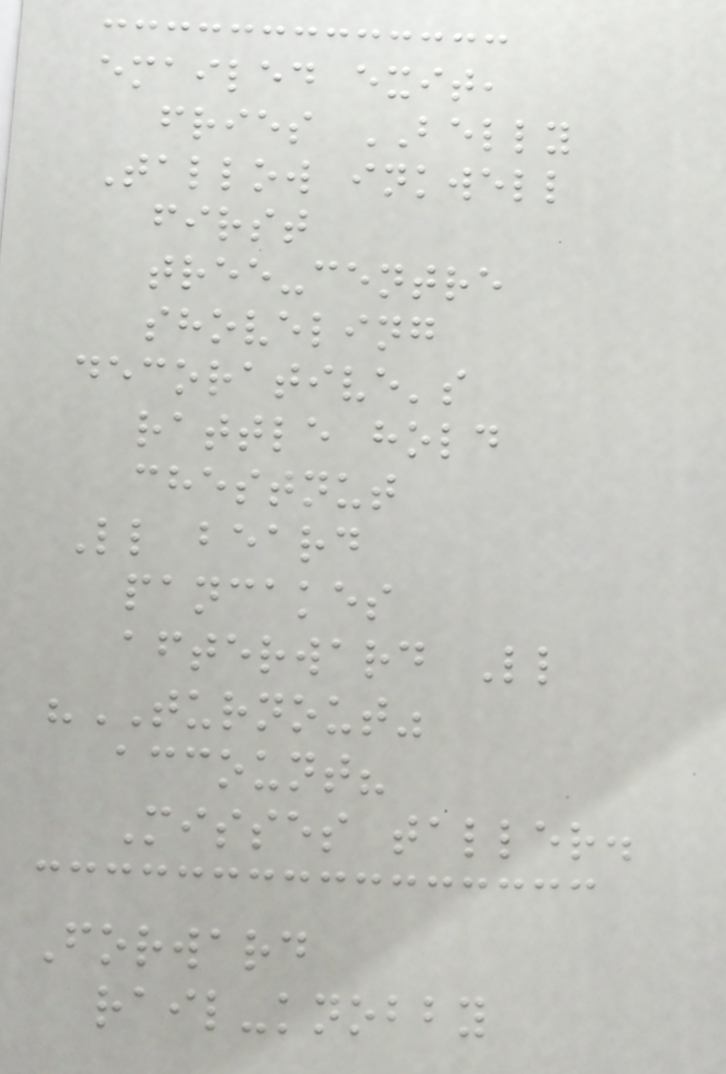emailed exit,
fries BELLY
Tallow inkwell
first
tree-centre
shoveling
decorative's
rattle hold
chestnut
Ll beard
pancakes
afterward Ll
"TURNOUT"
account?
Misses taller.
Forward
rail-knobby
